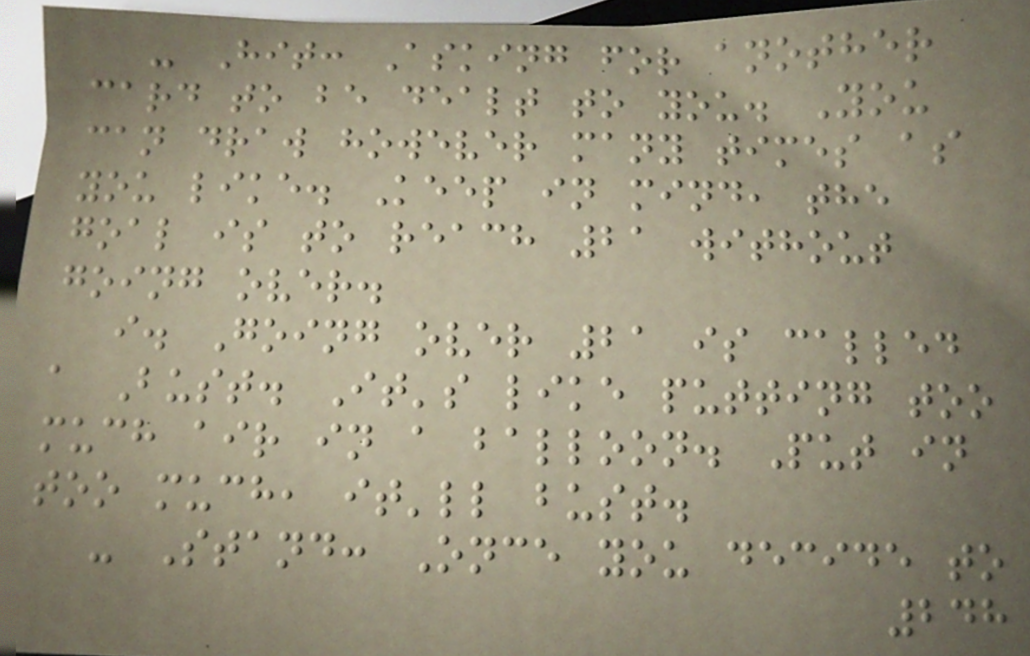- Hit: Asking for another
card to be dealt to you. You
can draw however many times as
you like. Keep in mind, the
goal is to reach 21 without
going over.
i. Going over 21 is called
a Bust. It's like putting too
much air in a balloon. Put in
too much, it'll bust.
- Stand: Once you decide to
248
